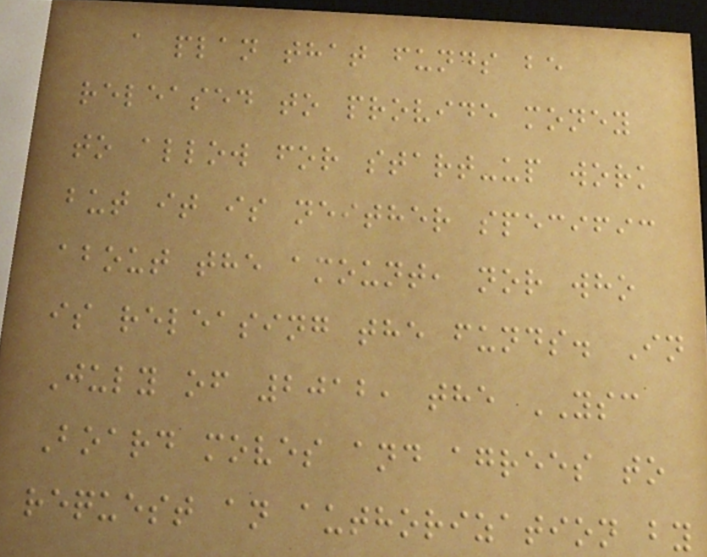a plan that funds be
released to provide money
to allow for start-up work
but it is neither specific
about the amount, nor who
is releasing the funds. In
July of 2012, the YSC
Board moves and agrees to
request an authorization by
